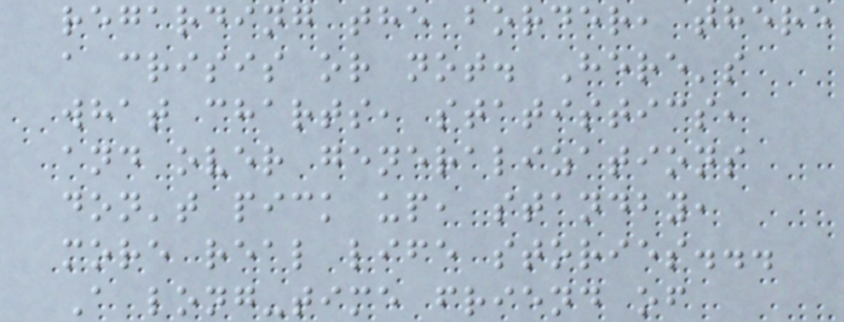regarding the border, there
a crisis or not. Here's
what charts, statistics,
and over generalizations
don't pick up, standby,
more real life stories...
A long-time friend of
